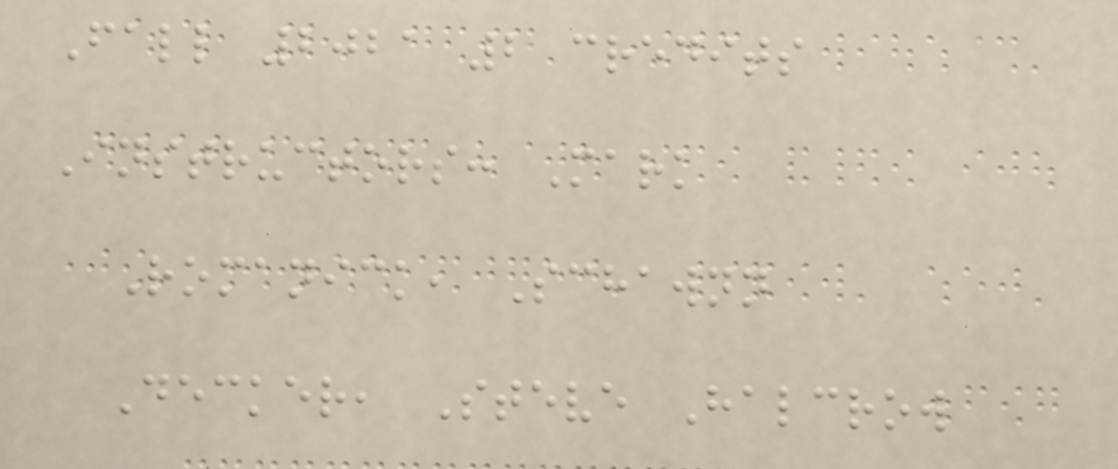Fall 2021 2 credits
Instructors: Mark
Romanick, Schawnn
Decker, Steve Halcrow
